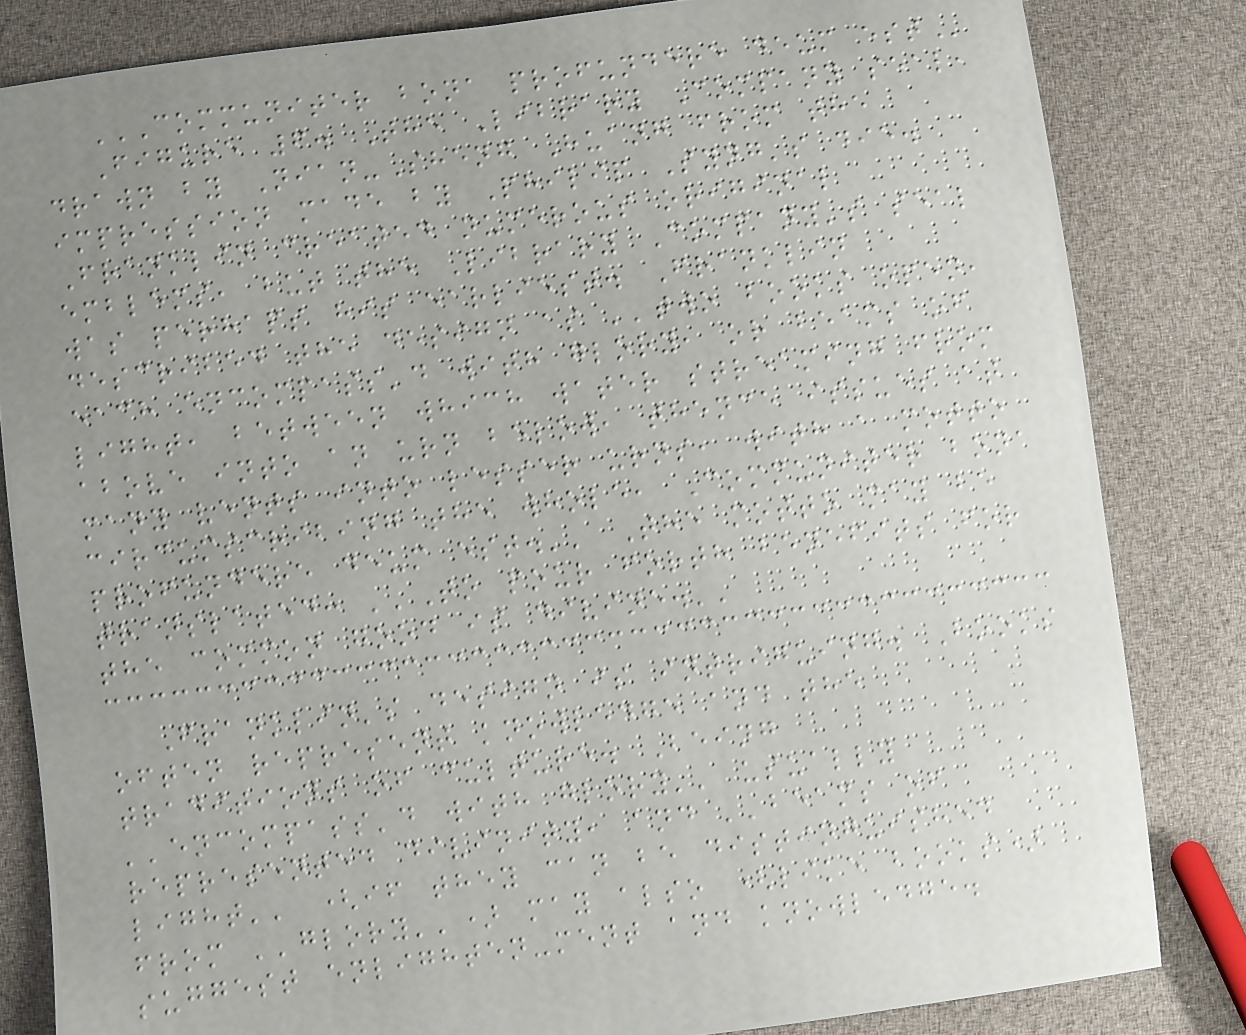COMMUNITER BONA PROFUNDERE DEUM EST
Figure 6. The Library Company seal,
drawn by Nian-Sheng Huang from the
impression made by Philip Syng's die.
Franklin created numerous original
emblems, but the Library Company's seal
was perhaps his earliest. Franklin
described the design as ''two books open,
each encompass'd with glory, or beams of
light, between which water streaming from
above into an urn below, thence issues at
many vents into lesser urns, with a motto
circumscribing the whole, Communiter bona
profundere deum est.'' The motto may be
translated: ''To pour forth benefits for
the common good is divine.''
Franklin's design is intriguing. Books
often represent knowledge and the
traditions of culture. Being
''encompass'd with glory'' usually
represented divinity, and ''beams of
light'' (if they can be distinguished
from ''glory'') may also (like books)
suggest enlighten-ment and knowledge.
